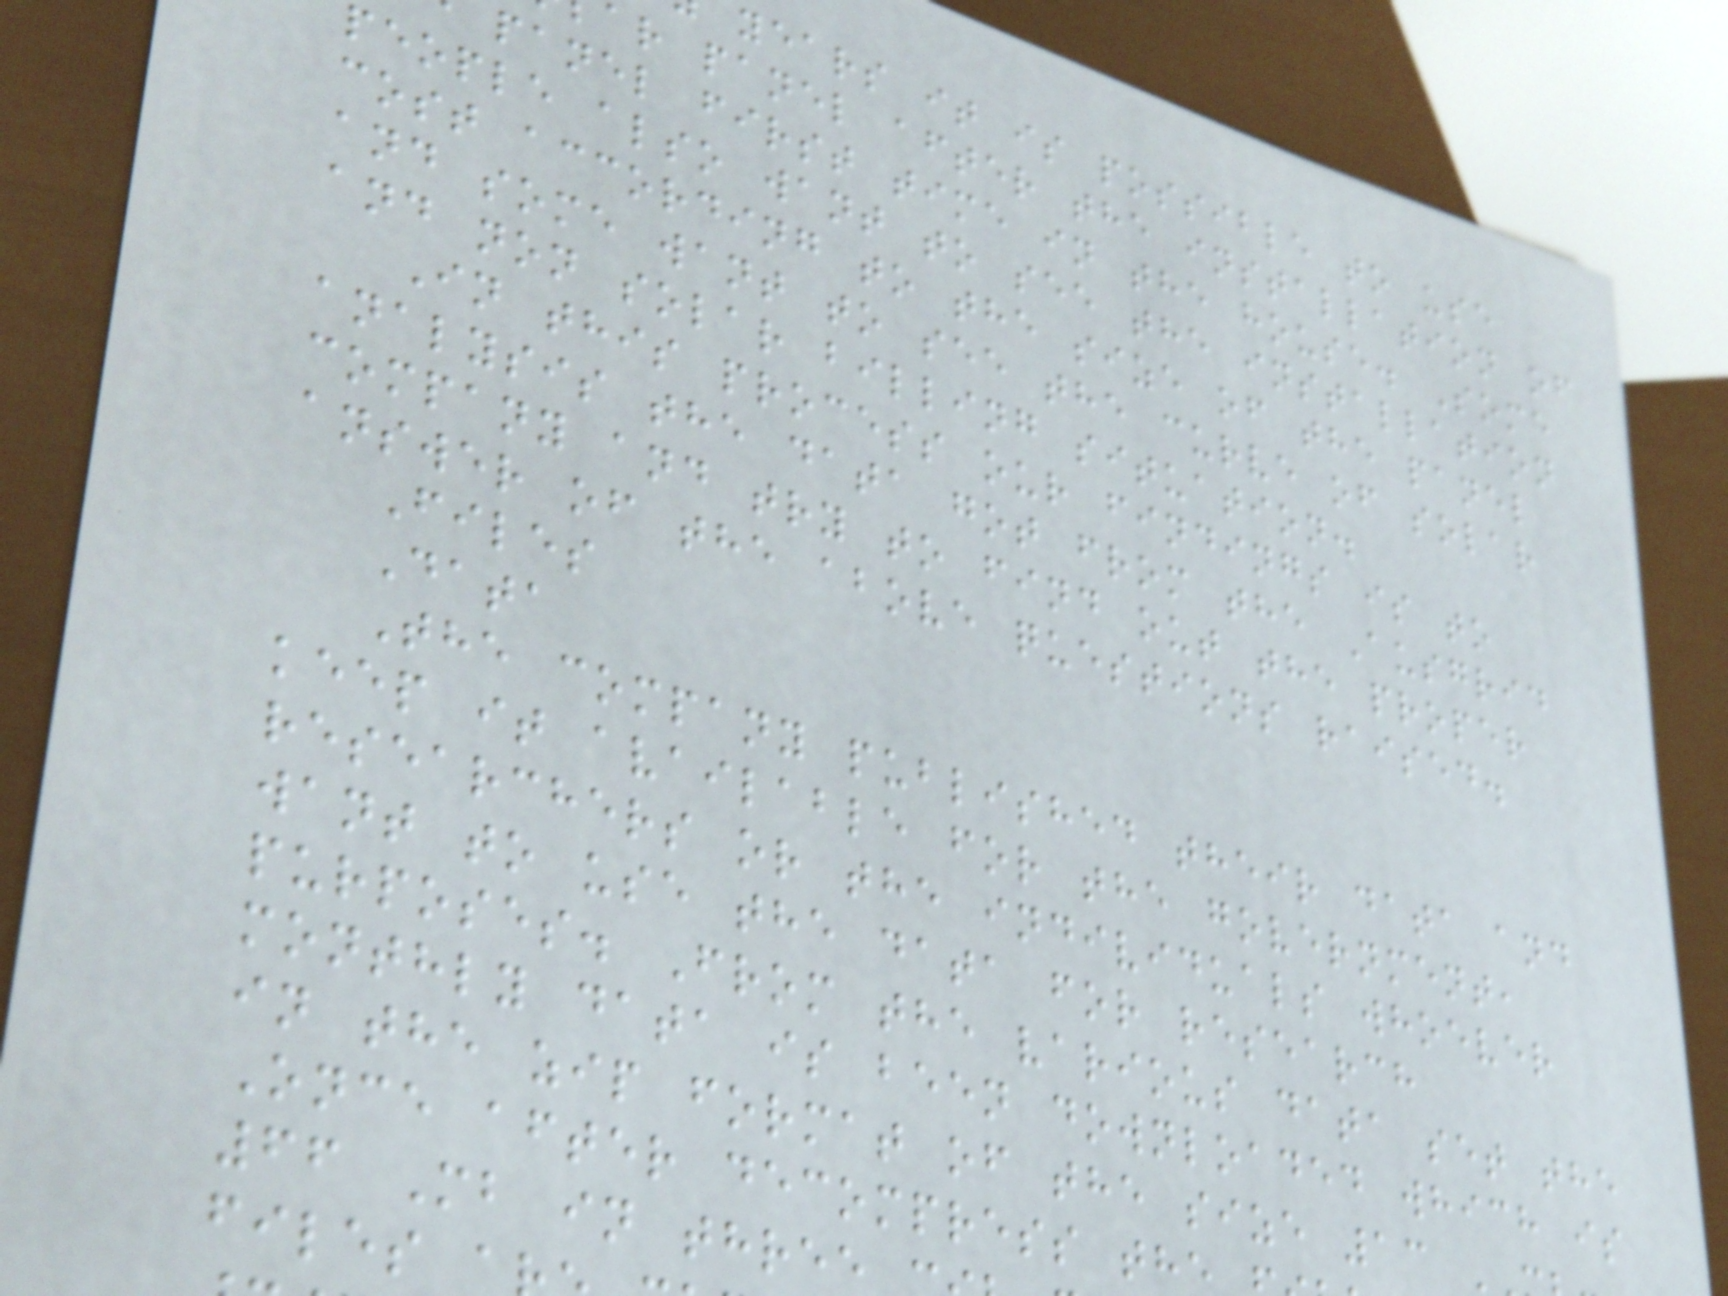years it is possible to use
ar panel after the installation of
panel first time in the house. Some
people also want to see the installation
cost according to the size of the panel
and some want to see the curve of solar
and non solar billing situation.
In this process our findings is to
analysis the data got from the Ausgrid
company and try to find out the proper
answer of the above questions raised.
Files
Data
The company published their data and
keep it available for the government,
researchers or the individuals whoever
want to use the data for research
purposes. From the various data set the
monthly data is been downloaded which is
in the zip format of the size 13
Once after decompress the
66 Mb in three
